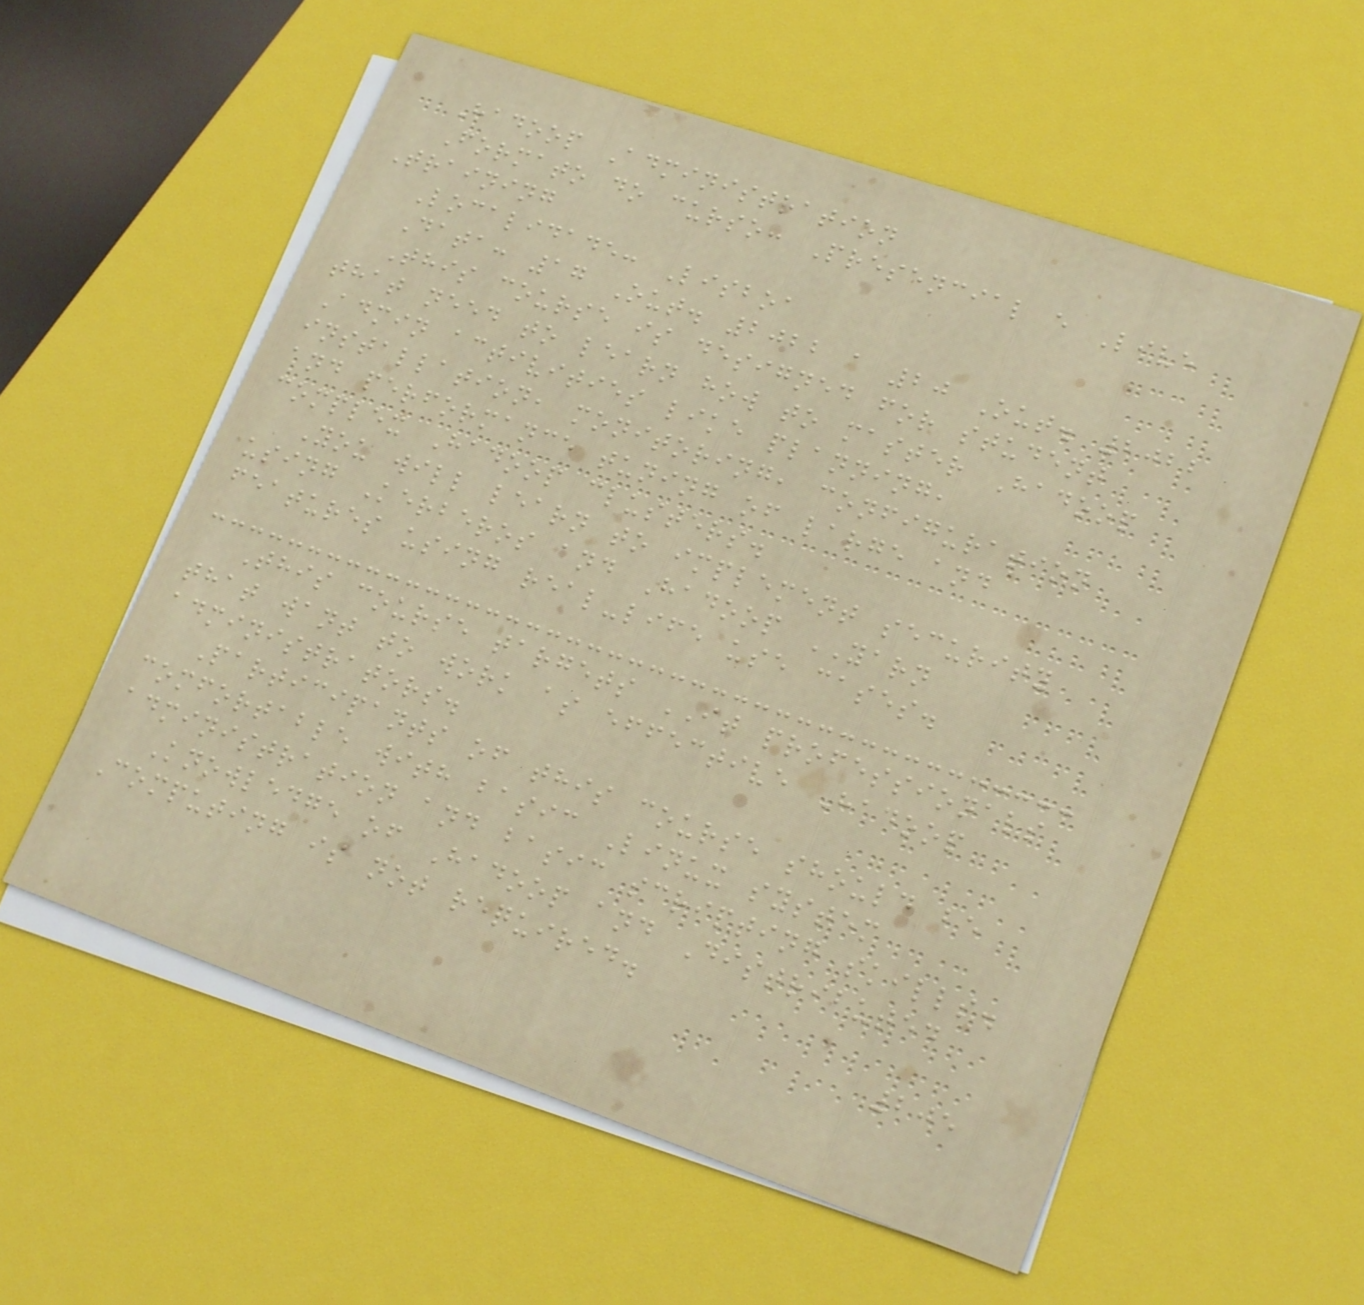Hadoop Administration
Formato do curso: Presencial e Live
Training
Localidade: Lisboa
Data: 17 Out. 2022 a 20 Out. 2022
This course is designed for student
that need to learn how to master Hadoop
Admin activities like planning,
installation, monitoring, configuration
and performance tuning of large and
complex Hadoop clusters.
You will learn to implement security
using Kerberos and Hadoop YARN
features using real-life use cases.
This course targets IT professionals
that want to work as effective Hadoop
administrators.
Participants of this course should be
comfortable with basic Linux system
administration and basic scripting skills.
Knowledge of Hadoop and Distributed
Computing is not required.
205
